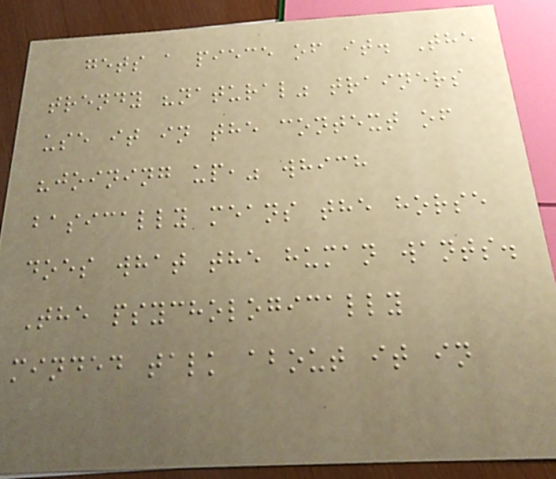gets a piece of it. The
trendy "natural" trainers
use it in the context of
"joining up," which
basically means the horse
does what the human wants.
The psychologically
minded talk about it in
